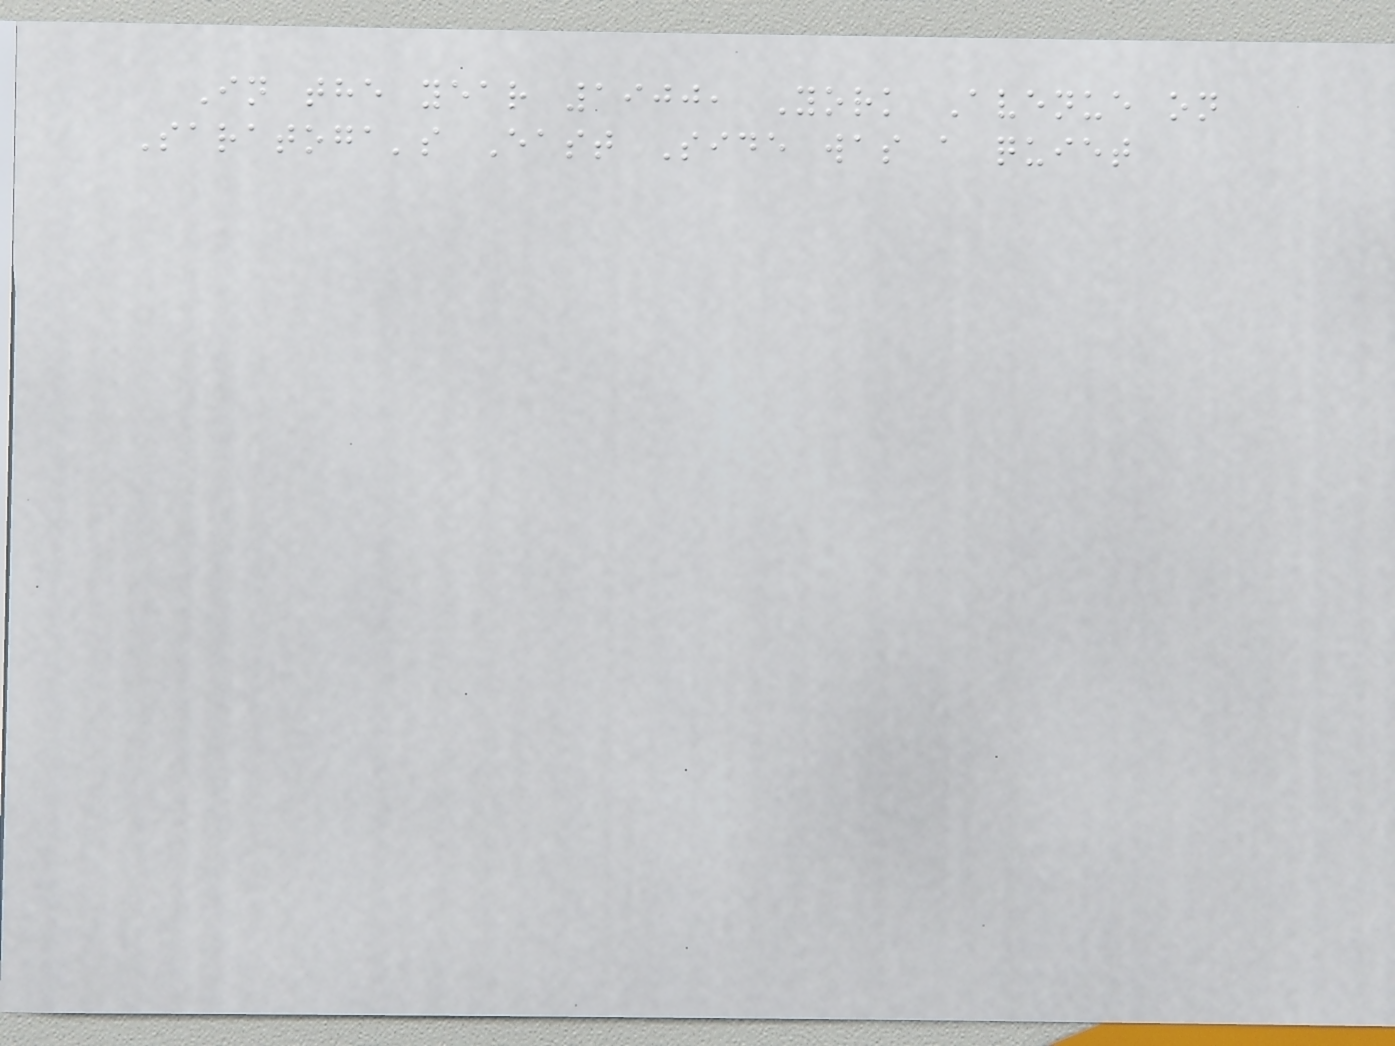In the year 1900, York Avenue on
Saratoga's East Side was a quiet
